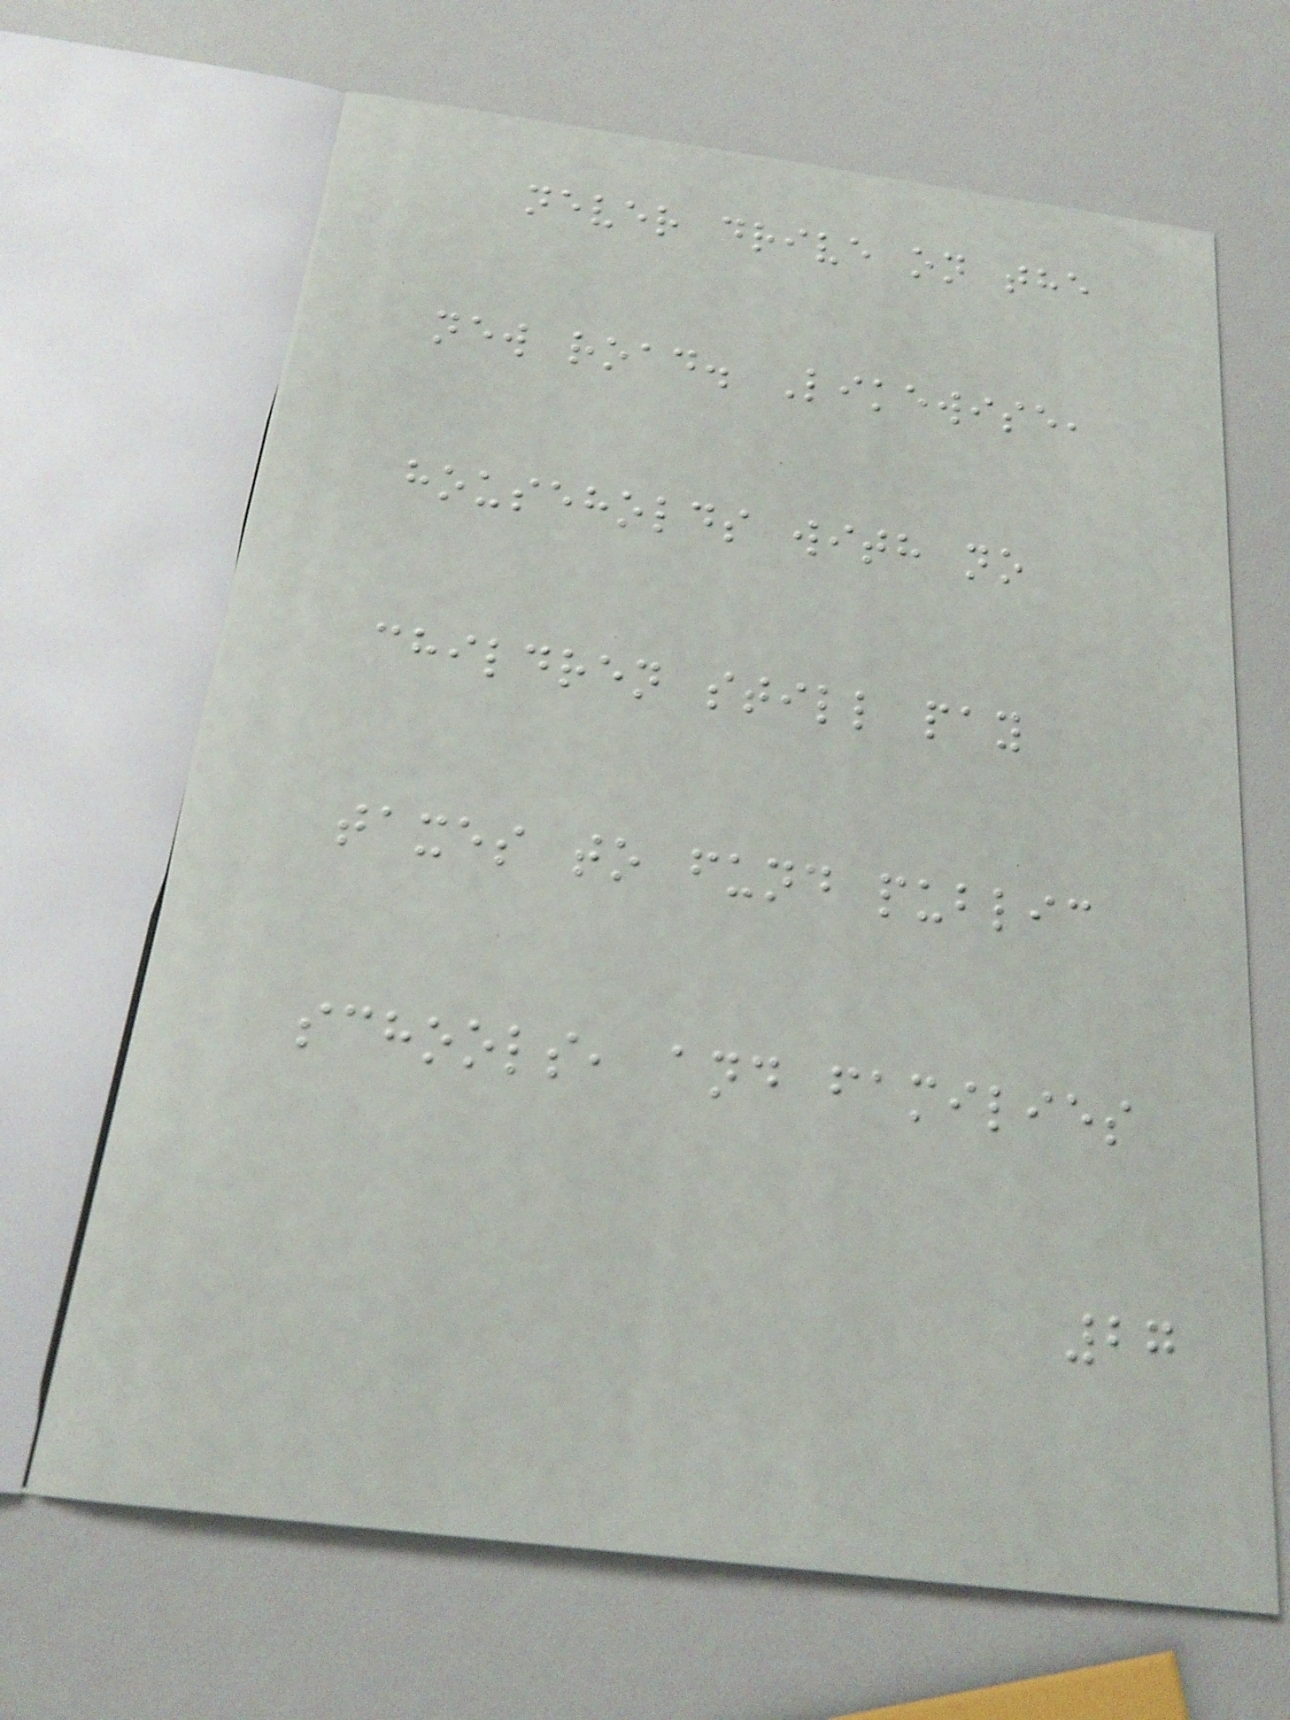never drive on the
new road. Likewise,
households with no
children still pay
taxes to fund public
schools, and families
27
